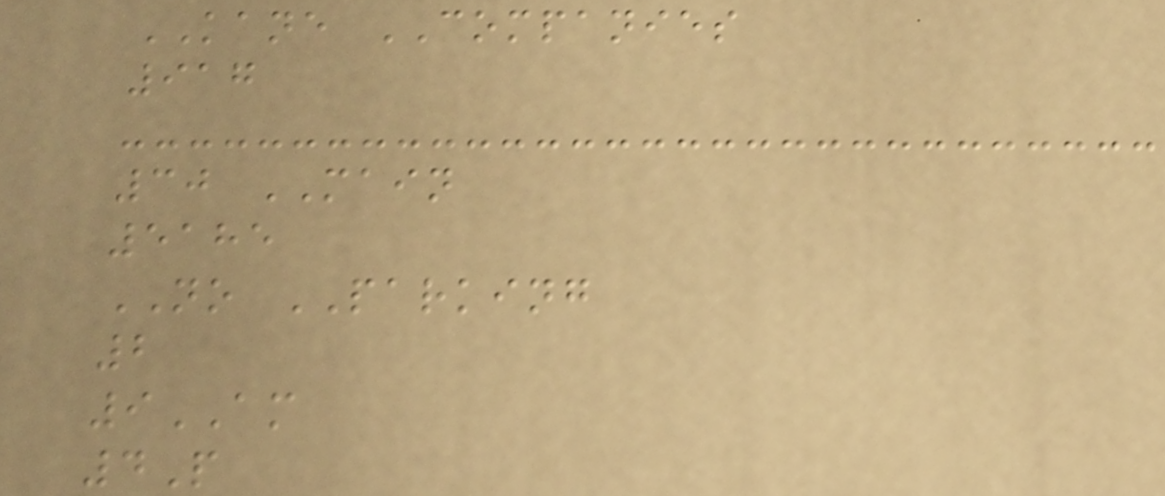KANE COMPANIES
917
30 MAIN
5185
NO PARKING
2
9AM
4P
